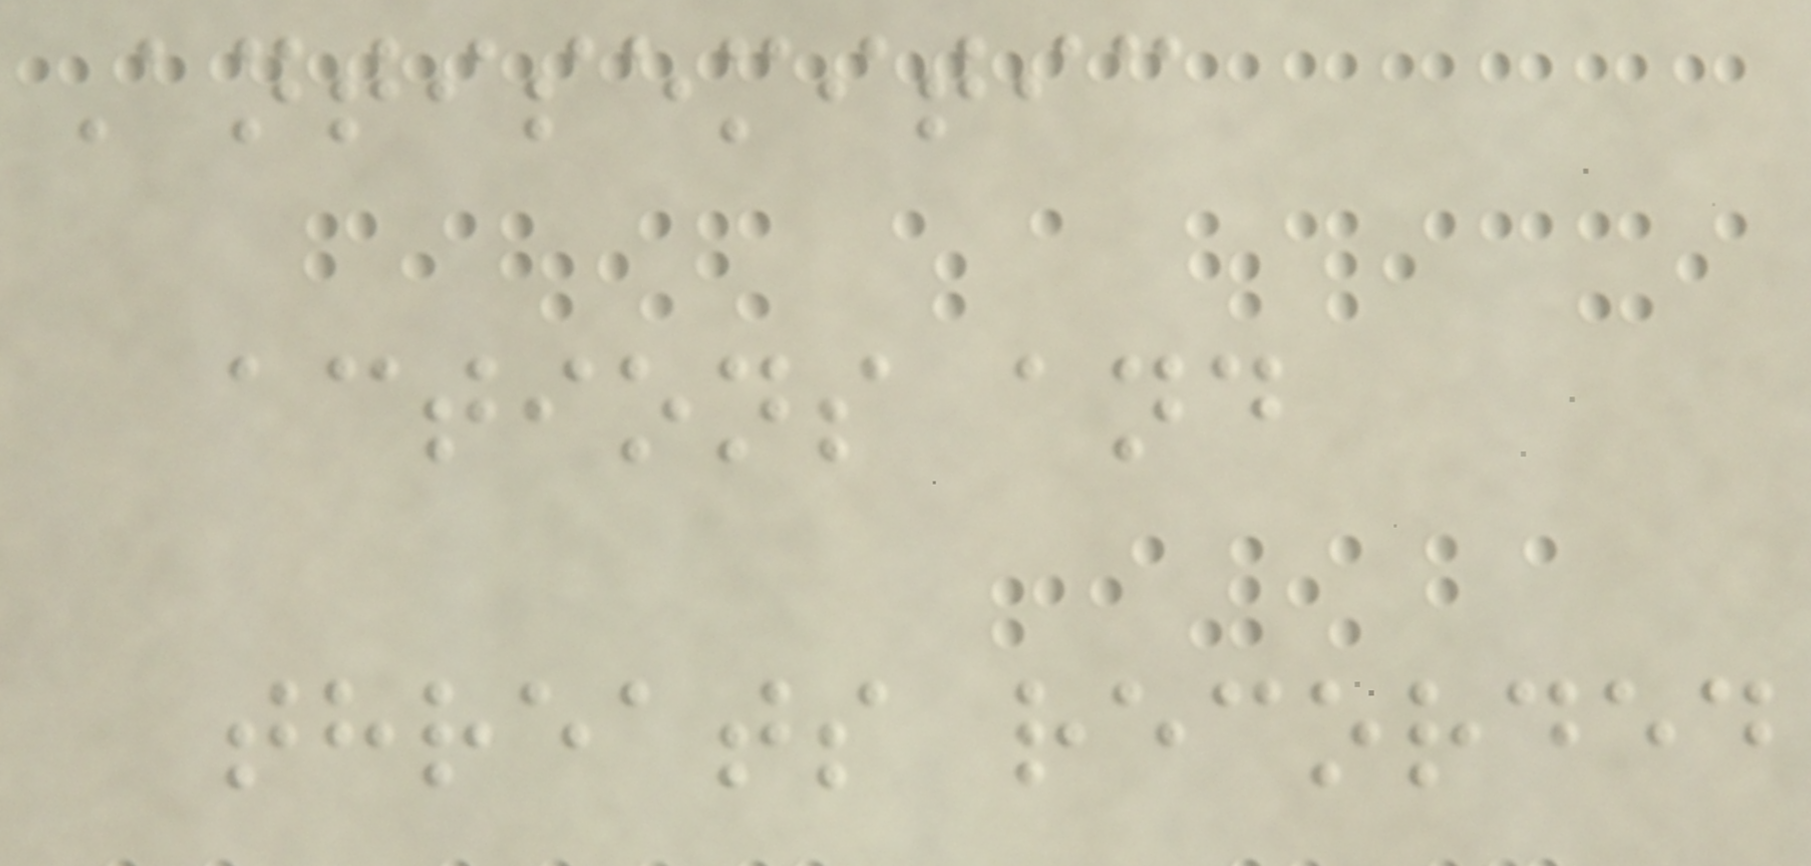Antisemitic
actions and
threats recorded
